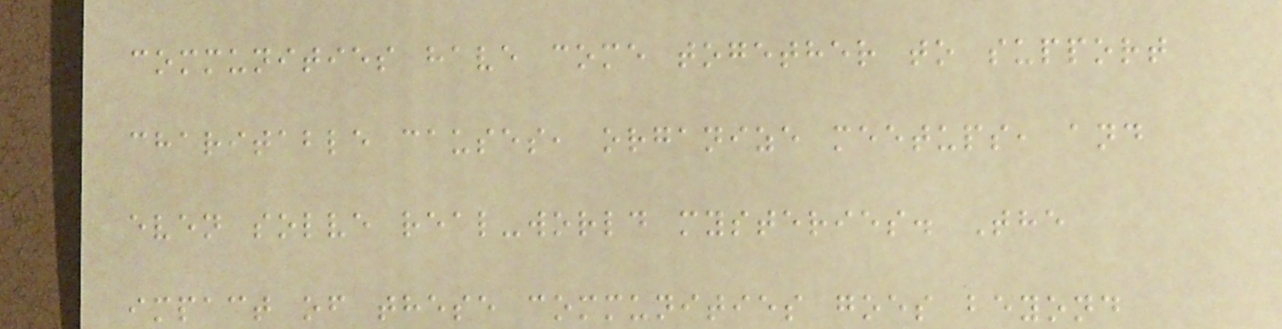communities have come together to support
charitable causes, organize meetups, and
even solve real-world mysteries. The
impact of these communities goes beyond
